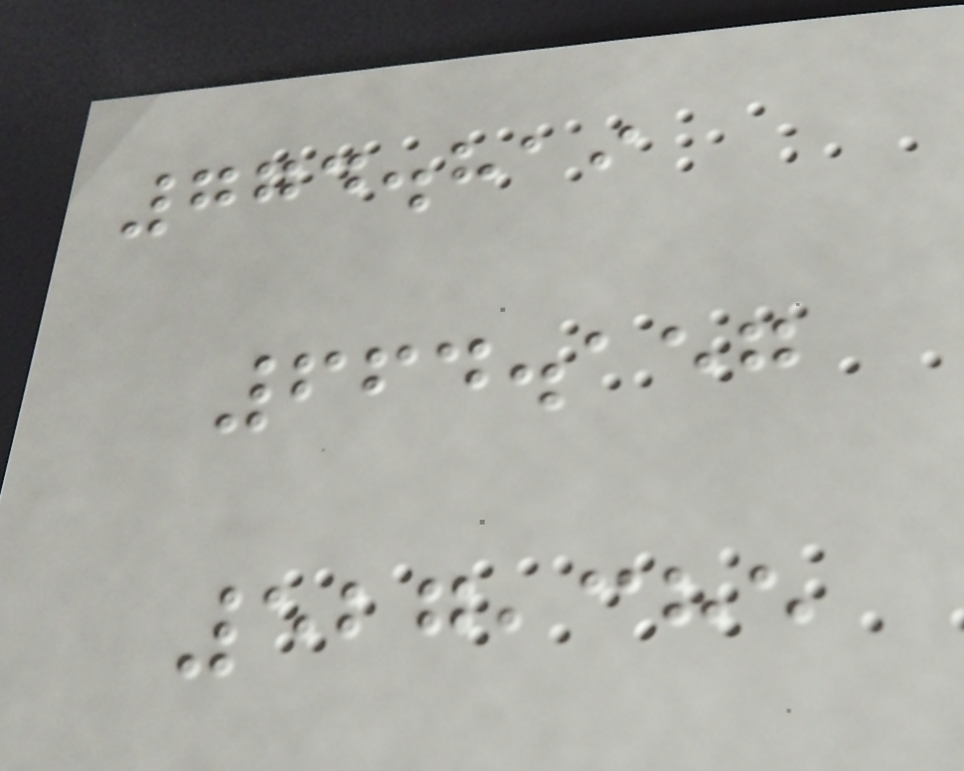774.819
664.157
527,385
